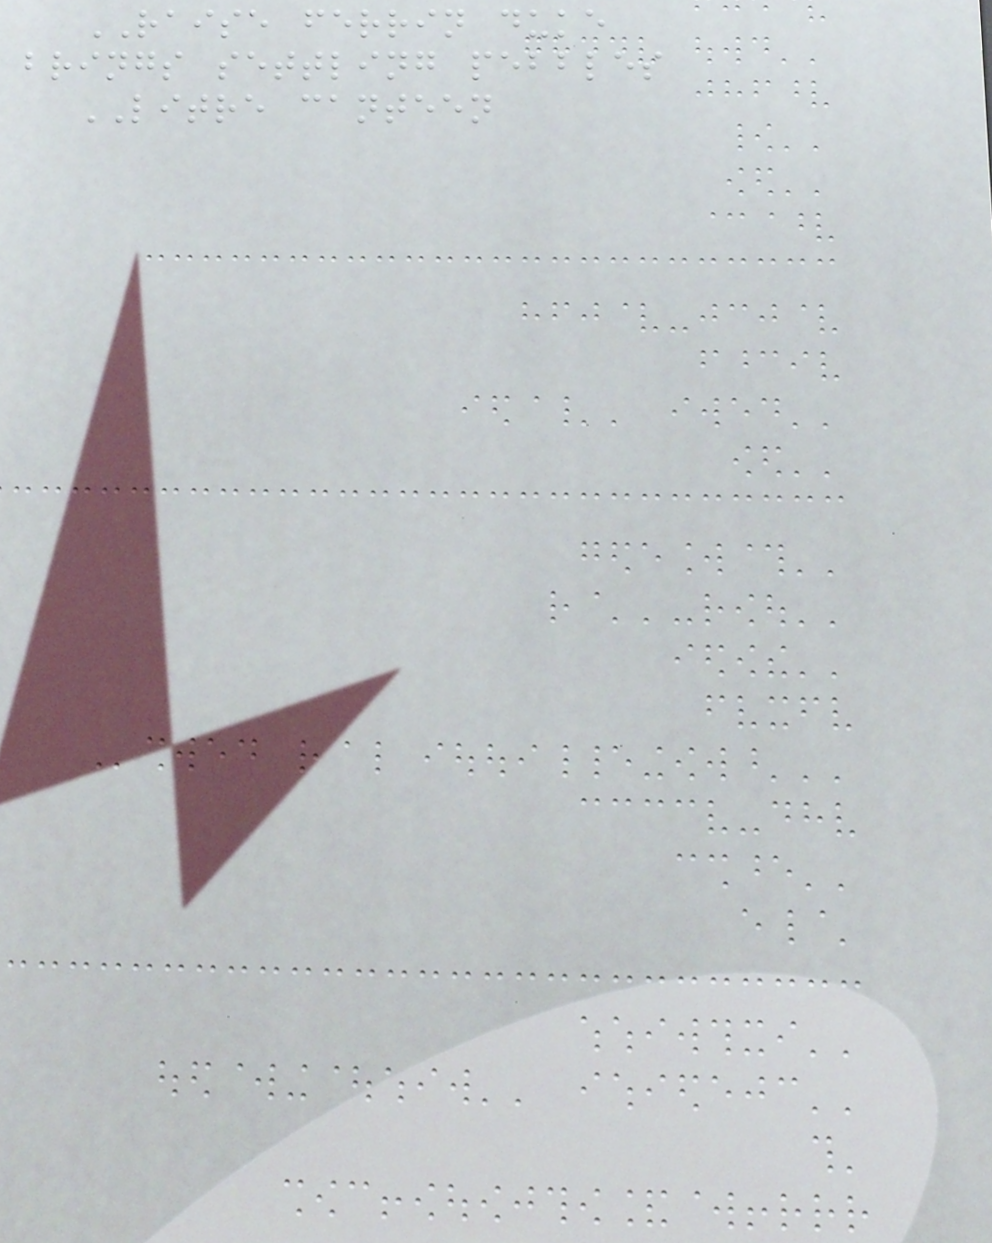RAISE ferrin duke
brings settling pebbles
LITRE canteen
